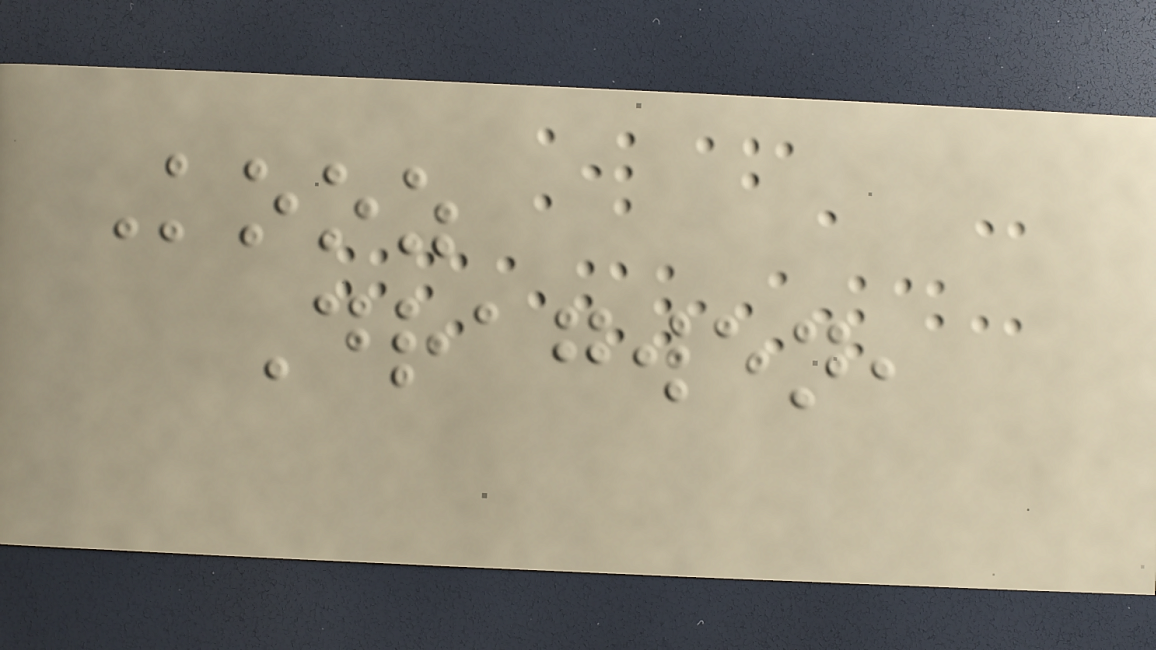Kooz
Dragwen,
